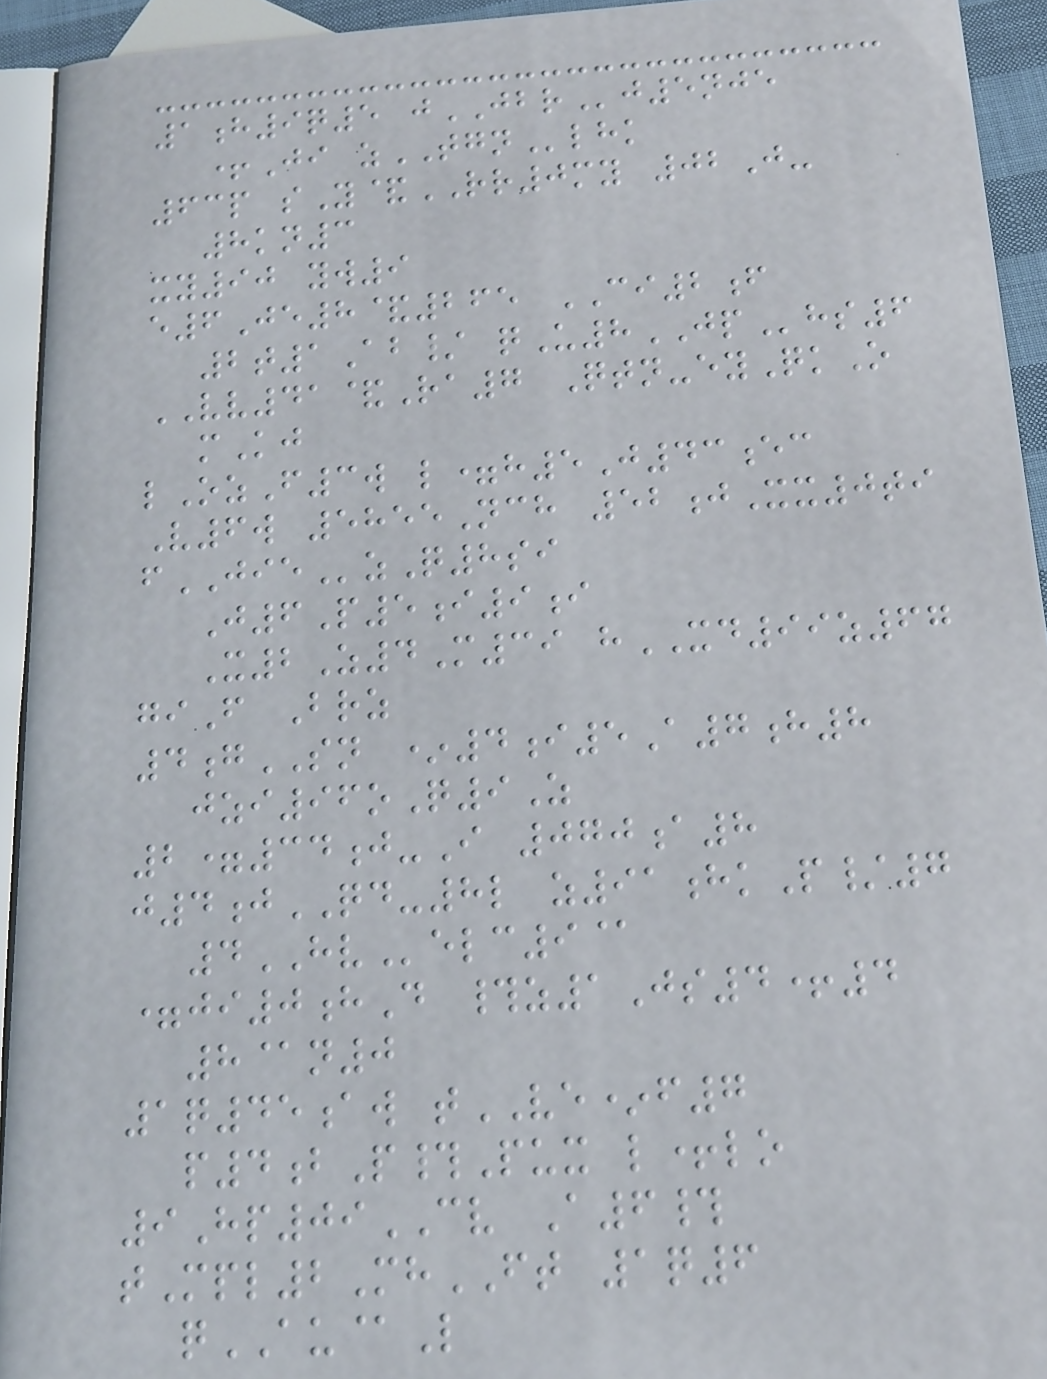1h9q5 jJBRj5nje
+Ji zTGNlhk
63p sY&RR0my 02J-
8kn3
xy90 yw9
e6Je8&265 CI2f
2t1Ab/ qU8JPhs6
VV41&Ra7 Qtn-eyQkO
mKj
lOzF3w l=h5J43ec
V6w 5855Nch 52jXx0ti
fJIEzQ8si
J6P5i9i
X2Z4M39 hXD99z67
giF Brz
4gSN *4i5A7h8
jzi96oQ9Z
2=34j-I 070a8
j4jQD-8l z91hkP/7
4HVelc9@
=ji0hD #z1Js4+4
8@n0
1q45aw tVE*f7
p4bP#Pux l+lo
9Hp09CV A6#
tMpl2MhFT 1q6
qAU@L
